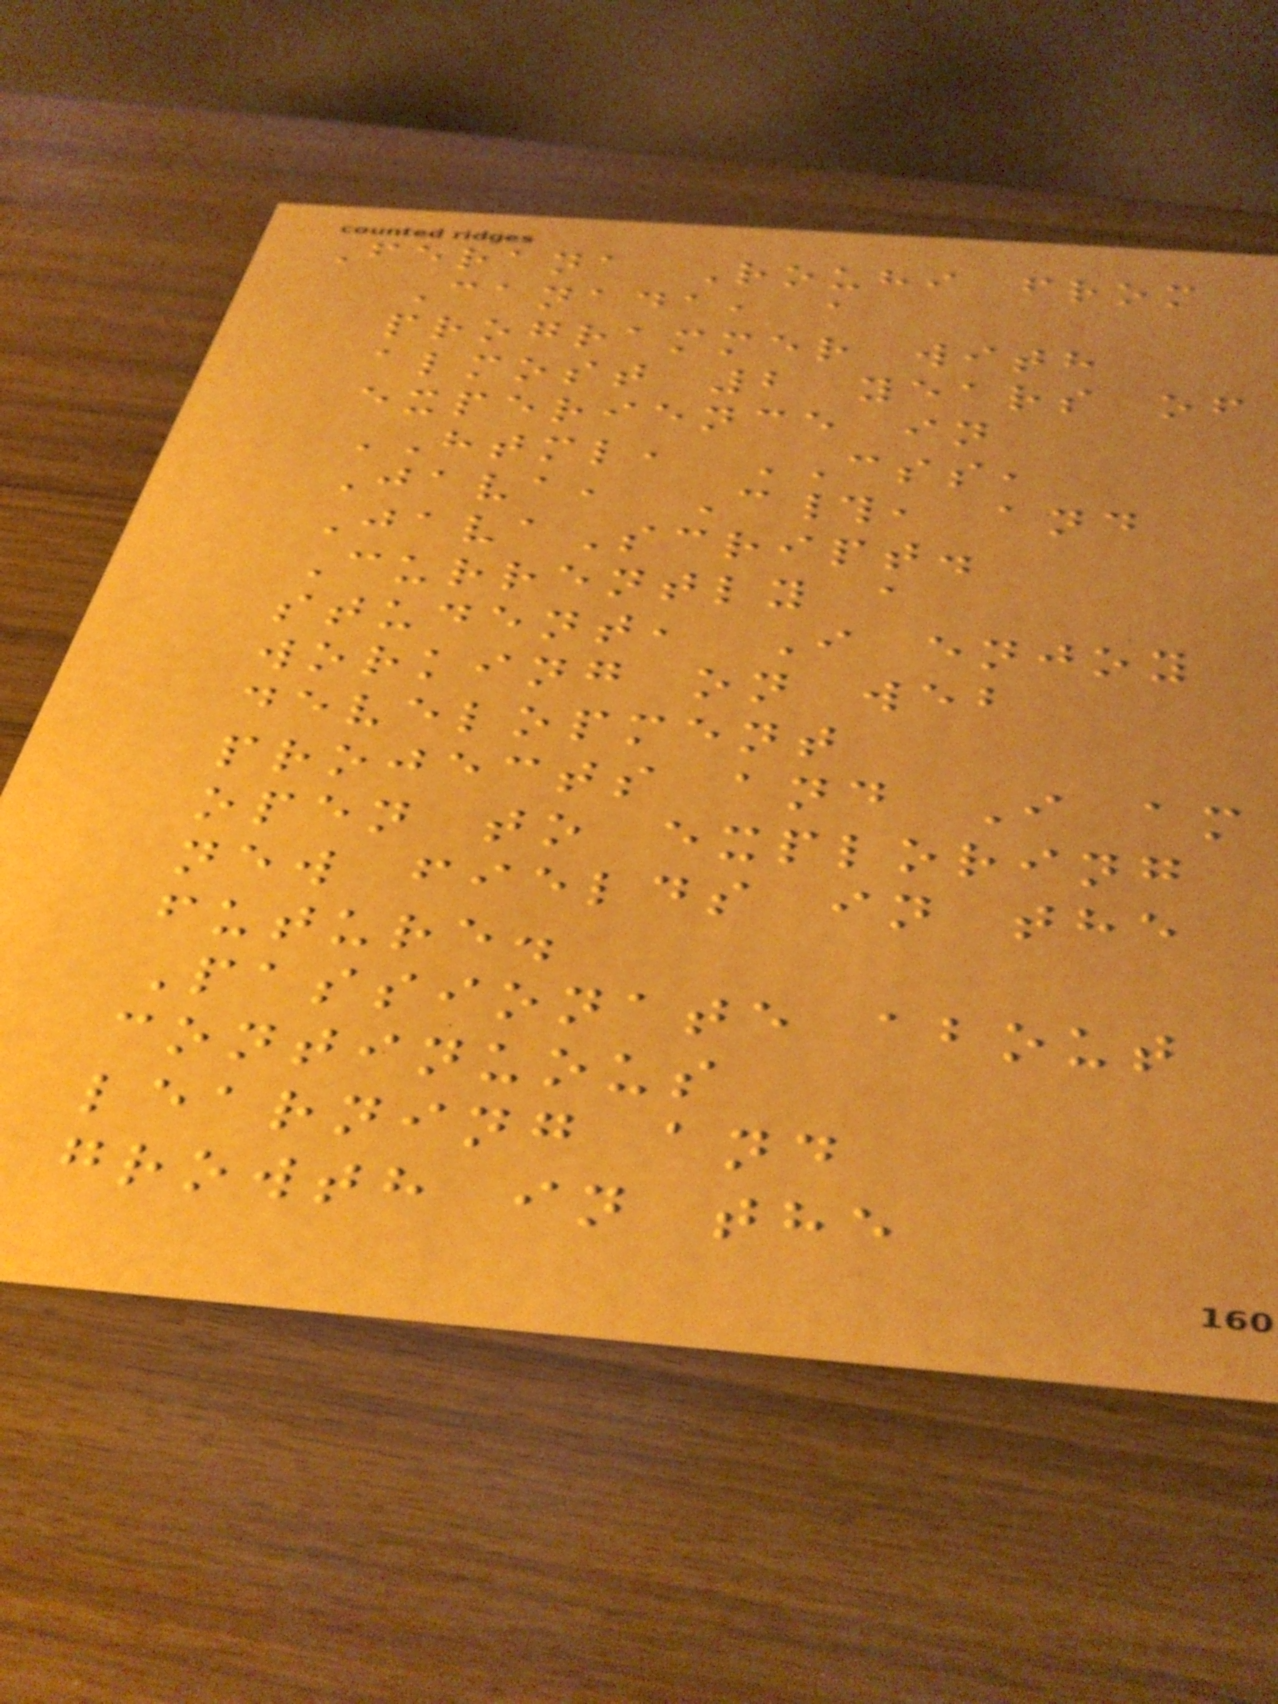Ferana Rouhi from
Canada, a
programmer with
almost 2 years of
experience in
HTML, CSS,
Java, C#, and
JavaScript.
Currently a
student, I enjoy
working on web
development
projects and I am
open to exploring
new fields in the
future.
Passionate about
continuous
learning and
growth in the
